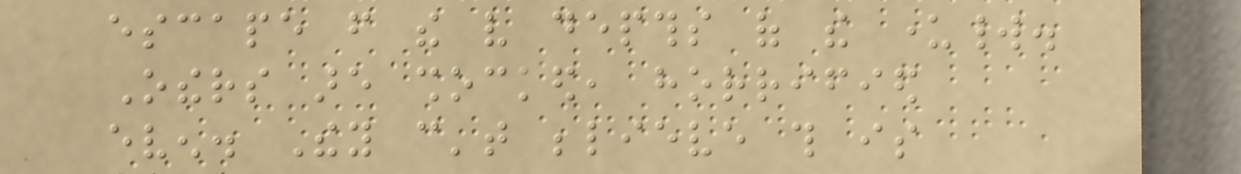escape from the very depths of the underworld.
Others are shocked, horrified
even. They can't believe this is
